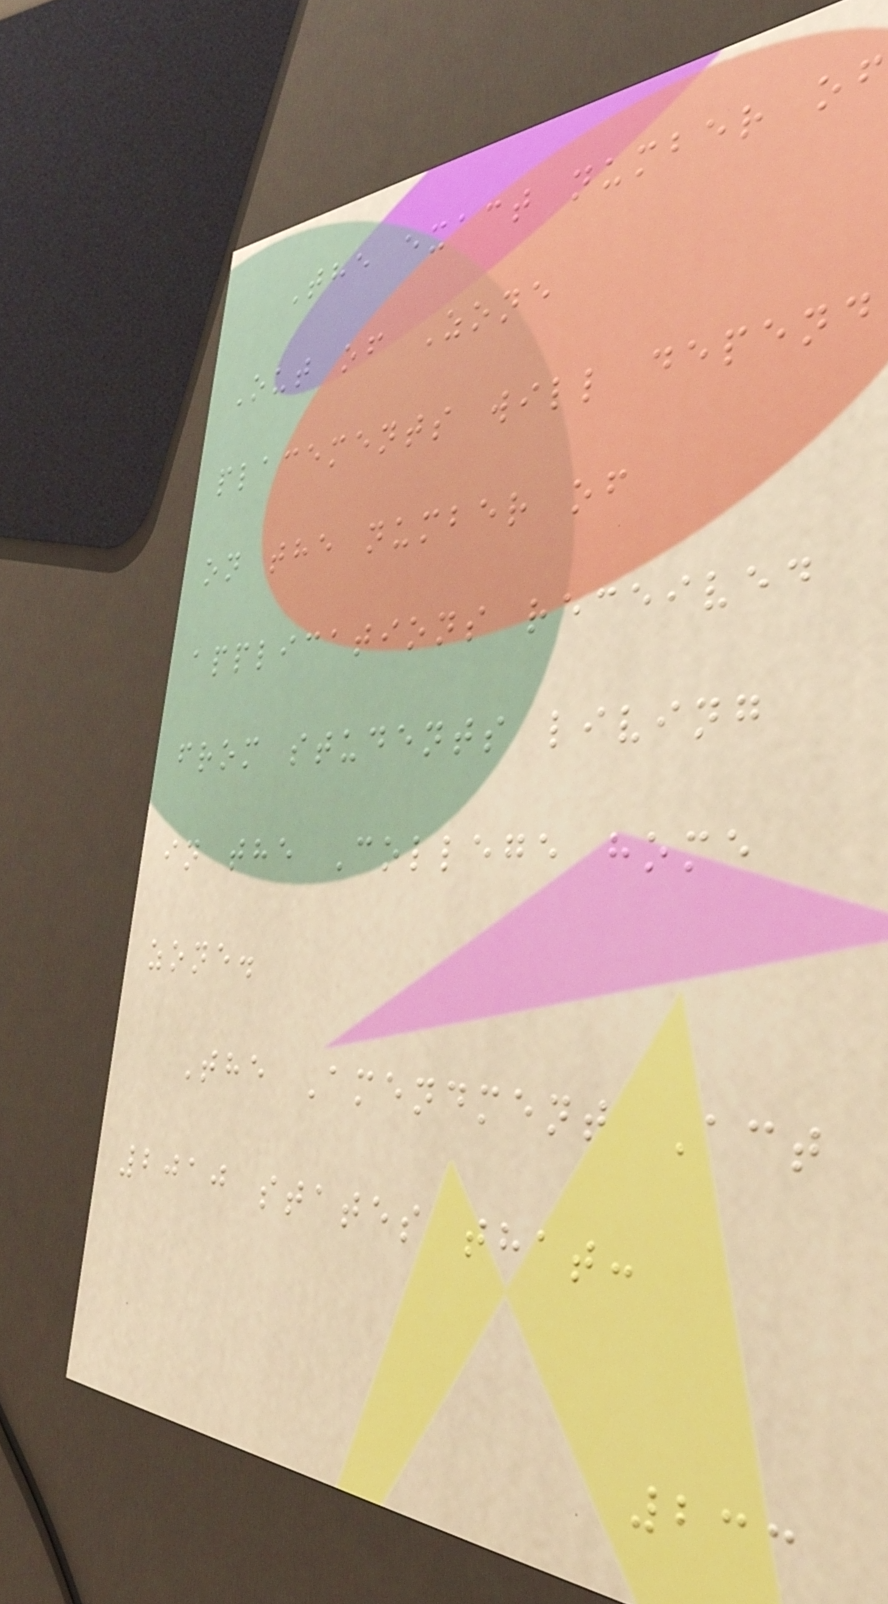The exact number of
Out of Zone
placements will depend
on the number of
applications received
from students living
in the College home
zone.
The Amendment Act
2010 states that:
233
